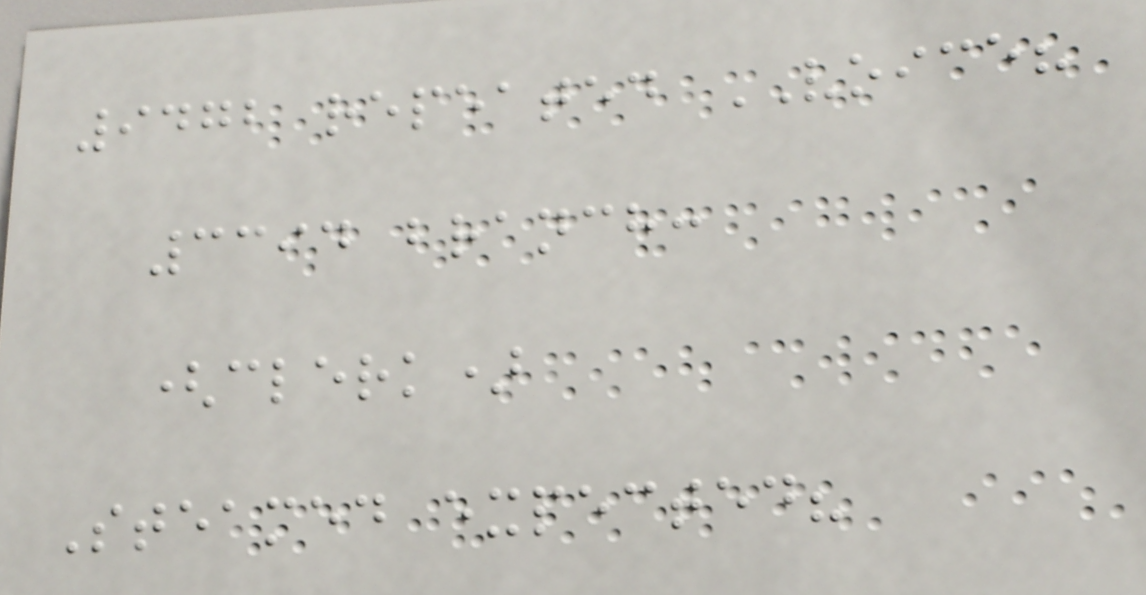9472 repeated VOICE?
3394 branch:
(clerk)
Steamed expected?
